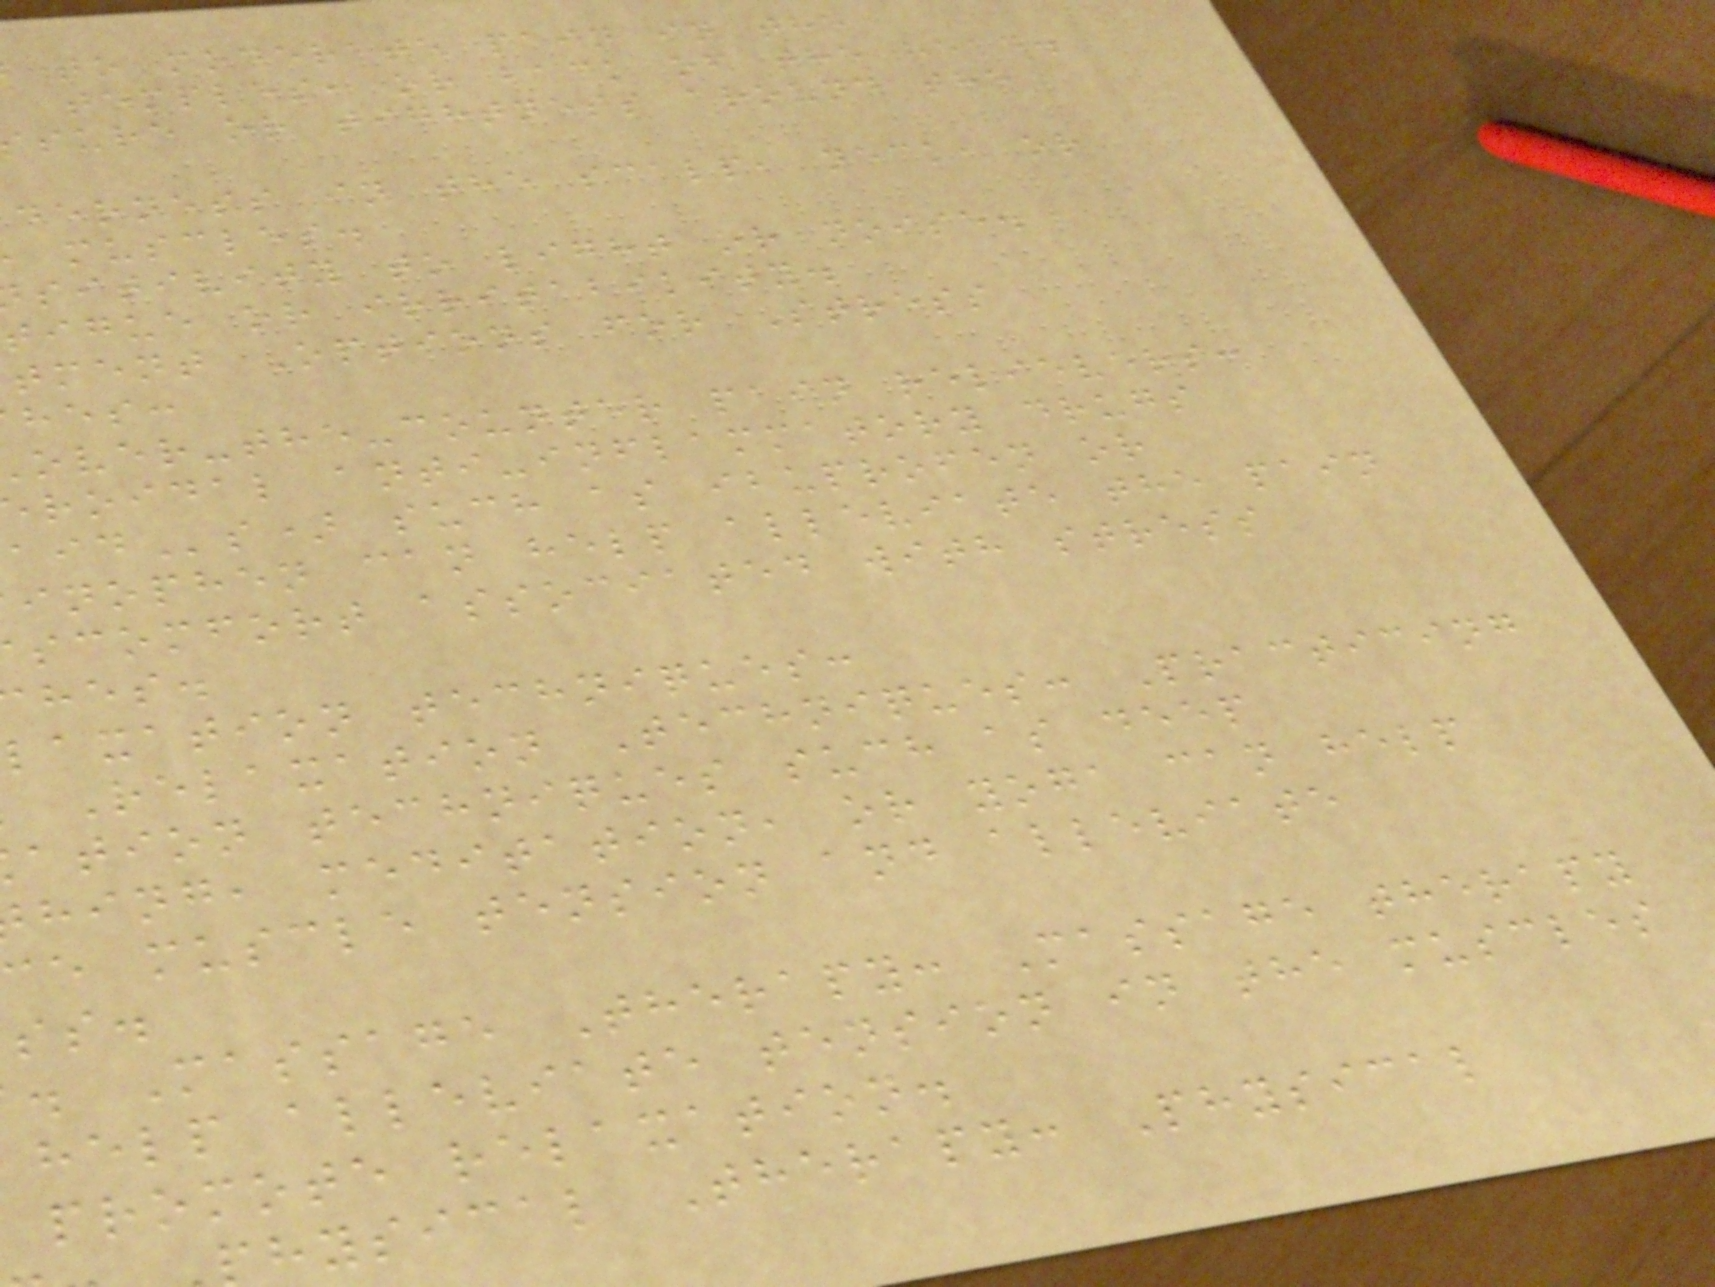to moderate pain in the
temples, or back of the head.
sure or tightness around the
derness in the scalp, neck, or
muscles.
sitivity to light or noise.
tigue or irritability.
tment Options for Stress
hes:
over-the-counter pain relievers:
roidal anti-inflammatory drugs
s) such as ibuprofen or
inophen can help alleviate the pain
scomfort associated with stress
hes.
laxation techniques:
Relaxation Techniques: Practicing
ation techniques such as deep
hing, meditation, or yoga can help
e muscle tension and alleviate
. Massage Therapy: Massage therapy
help alleviate tension in the muscles
promote relaxation.
hysical Therapy: Physical
